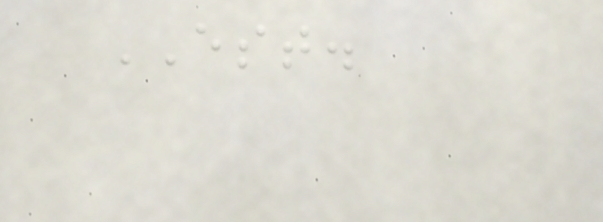EST.
